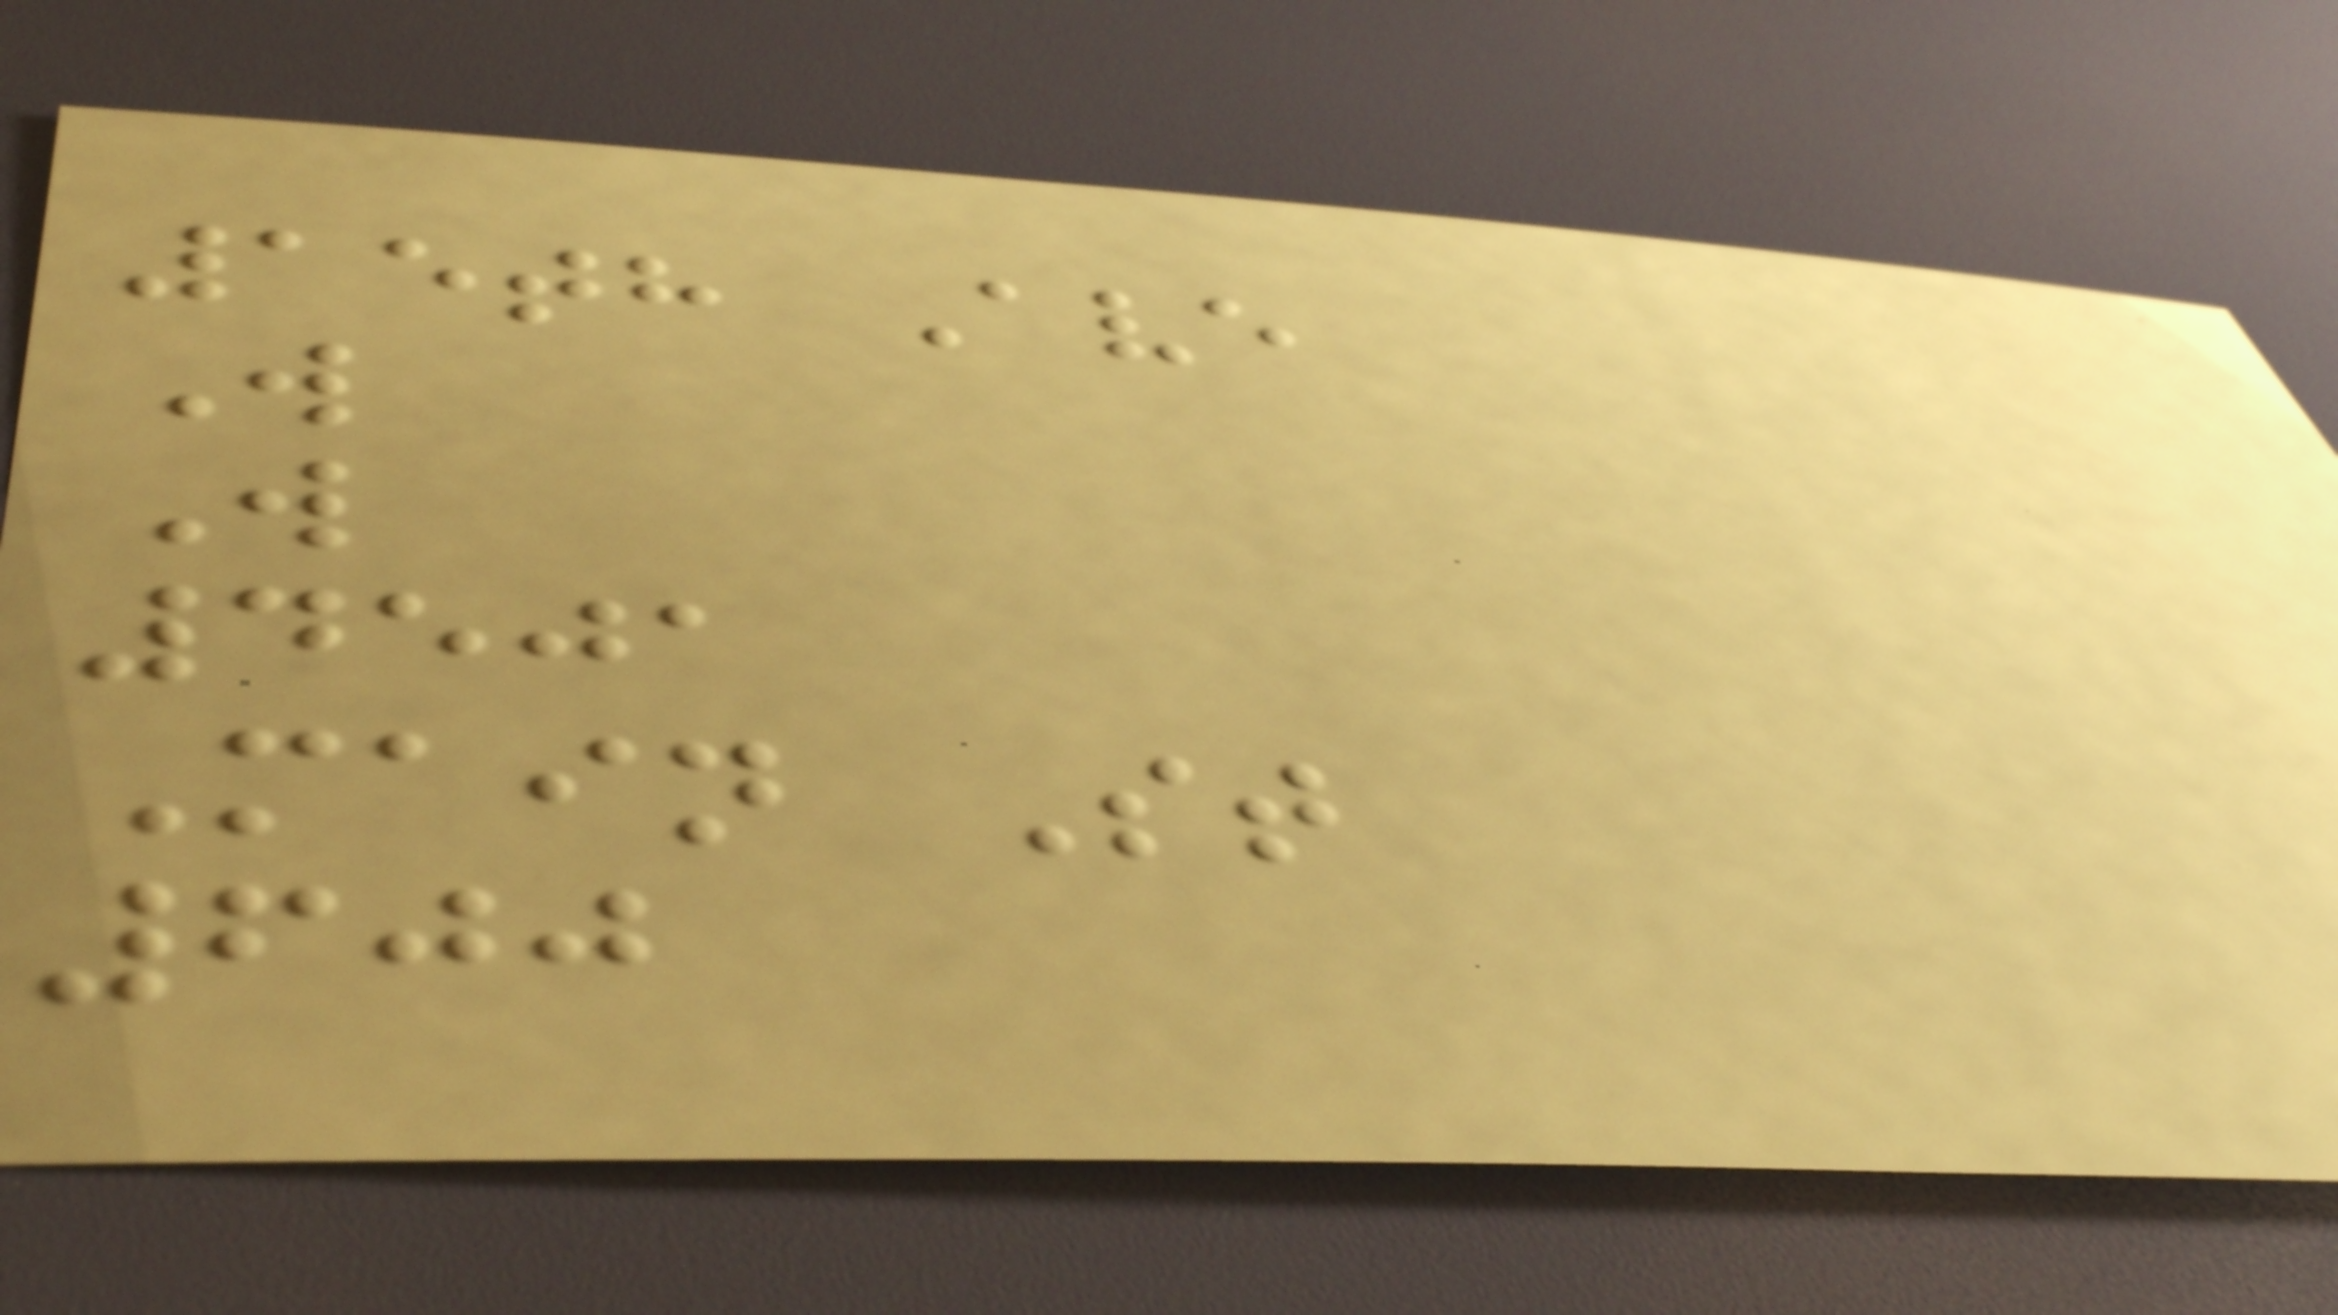15th Ave
W
W
4501
Main St
600
